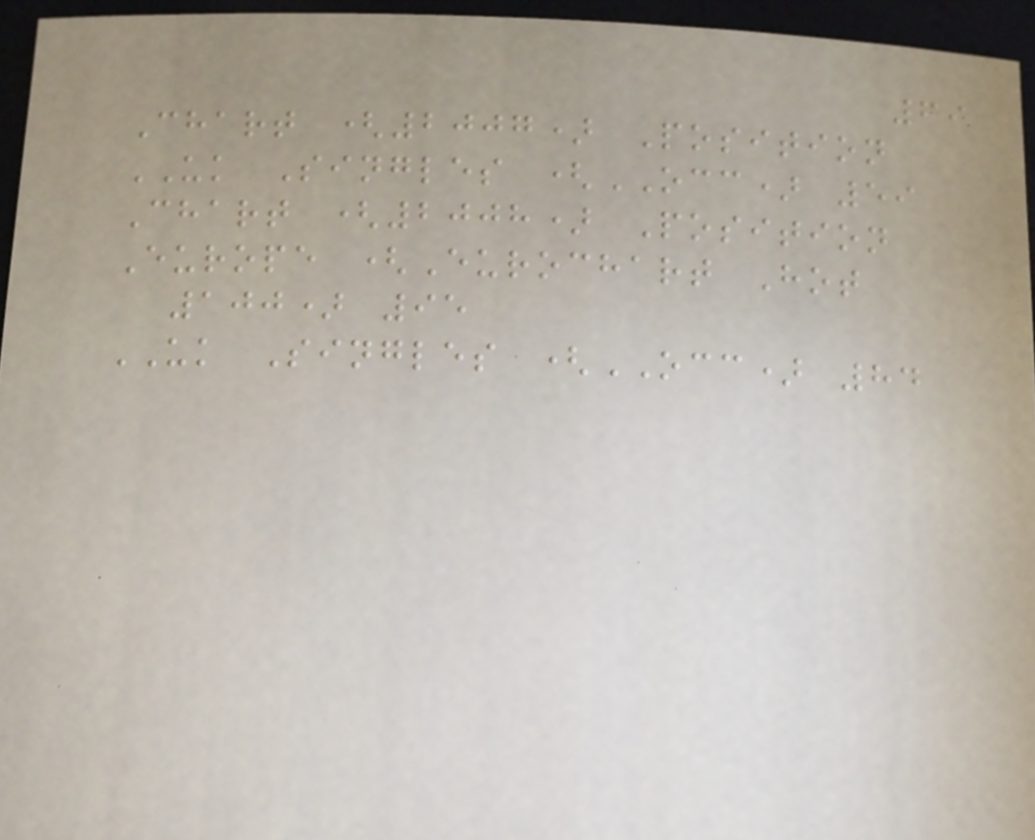69
Chart (2007) Position
UK Singles (OCC) 59
Chart (2008) Position
Europe (Eurochart Hot
100) 95
UK Singles (OCC) 84
